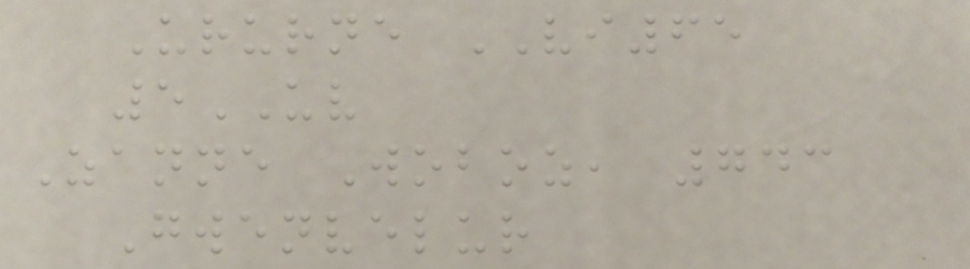Ururne VI65
5UV
Zanne Woboz, 743
Gwenvelur
